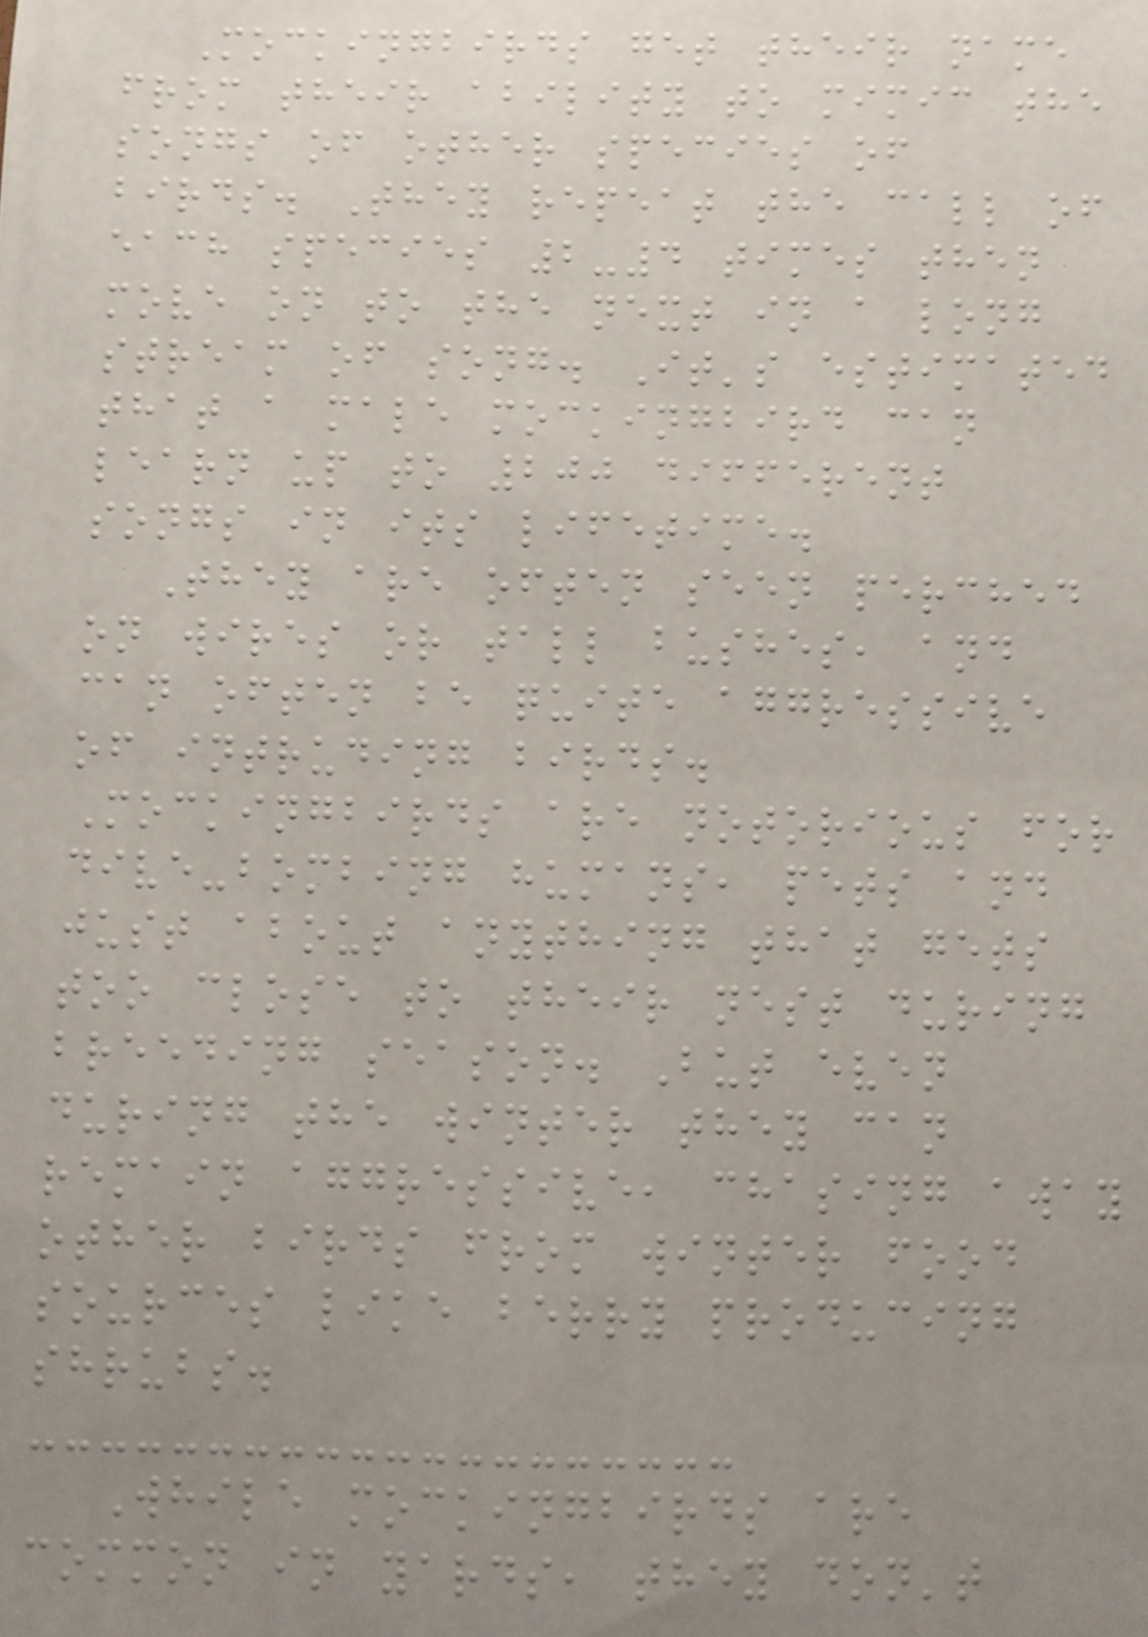Mockingbirds get their name
from their ability to mimic the
songs of other species of
birds. They repeat the call of
each species 2-4 times then
move on to the next in a long
stream of song. It's estimated
that a male mockingbird can
learn up to 200 different
songs in its lifetime.
They are often seen perched
on wires or tall bushes, and
can often be quite aggressive
of intruding birds.
Mockingbirds are notorious for
dive-bombing humans, pets and
just about anything that gets
too close to their nest during
breeding season. But even
during the winter they can
remain aggressive, chasing away
other birds from winter food
sources like berry producing
shrubs.
While mockingbirds are
common in yards, they don't
